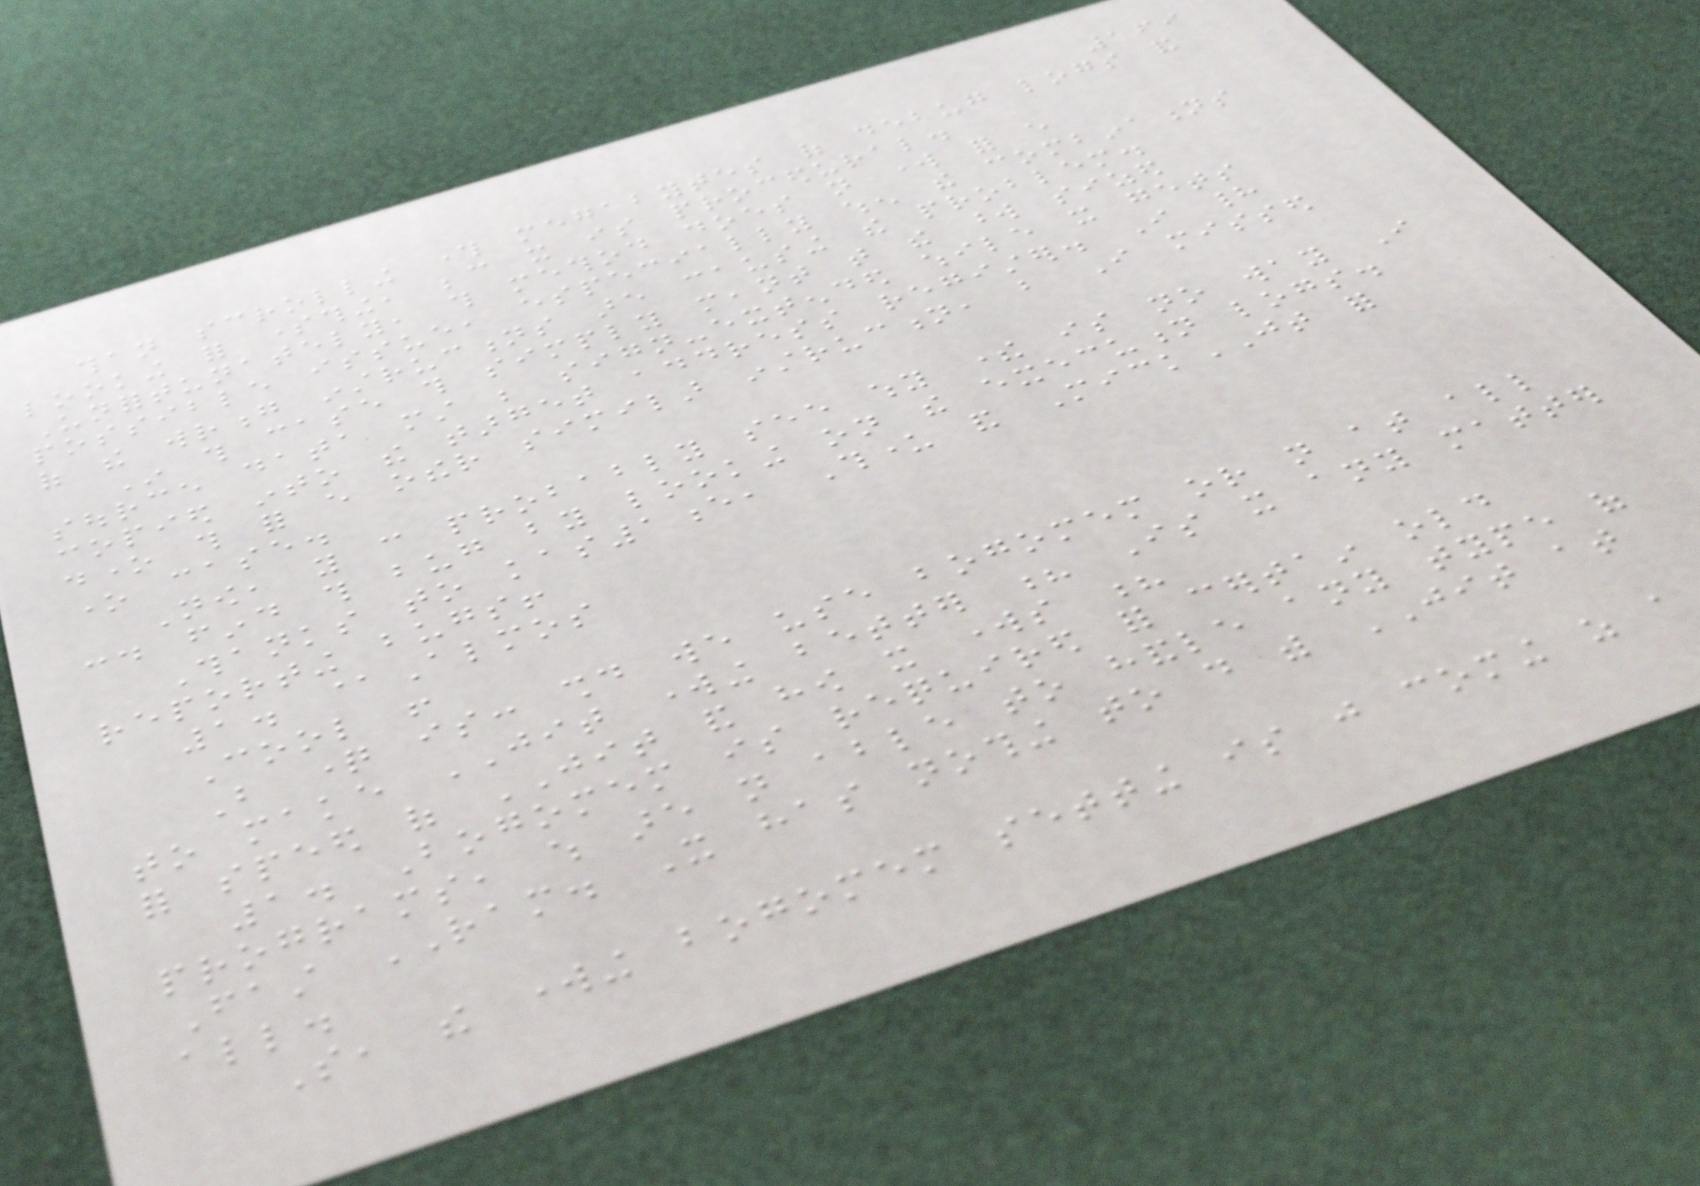169
than scrolling through megabytes of debug logs and
looking for something, because it is procedural.
Unfortunately, this method does not work for every
possible issue, especially when the combinations
of the wrong instructions are causing the problem.
In this case this simply meant that the word sized
source data must be sign-extended while it gets
copied into the target address register. I had
done this for every other similar instruction, but I missed
one case.
Now, you can probably see why there is no way I
could find this bug by looking on the execution logs.
Thanks to kas1e, Thunder and MickJT for
reporting bugs!
1. @Almos
Cool !
But question is: should we use bogomem or not at all
to make JIT working better ? Is it any matter
for speed of JIT and how it works ?
1. Bogomem is required for certain old
programs, which are not able to handle any type of
Fast RAM. It has nothing to do with JIT at
all.
So, the working bogomem setting is just coming as a
